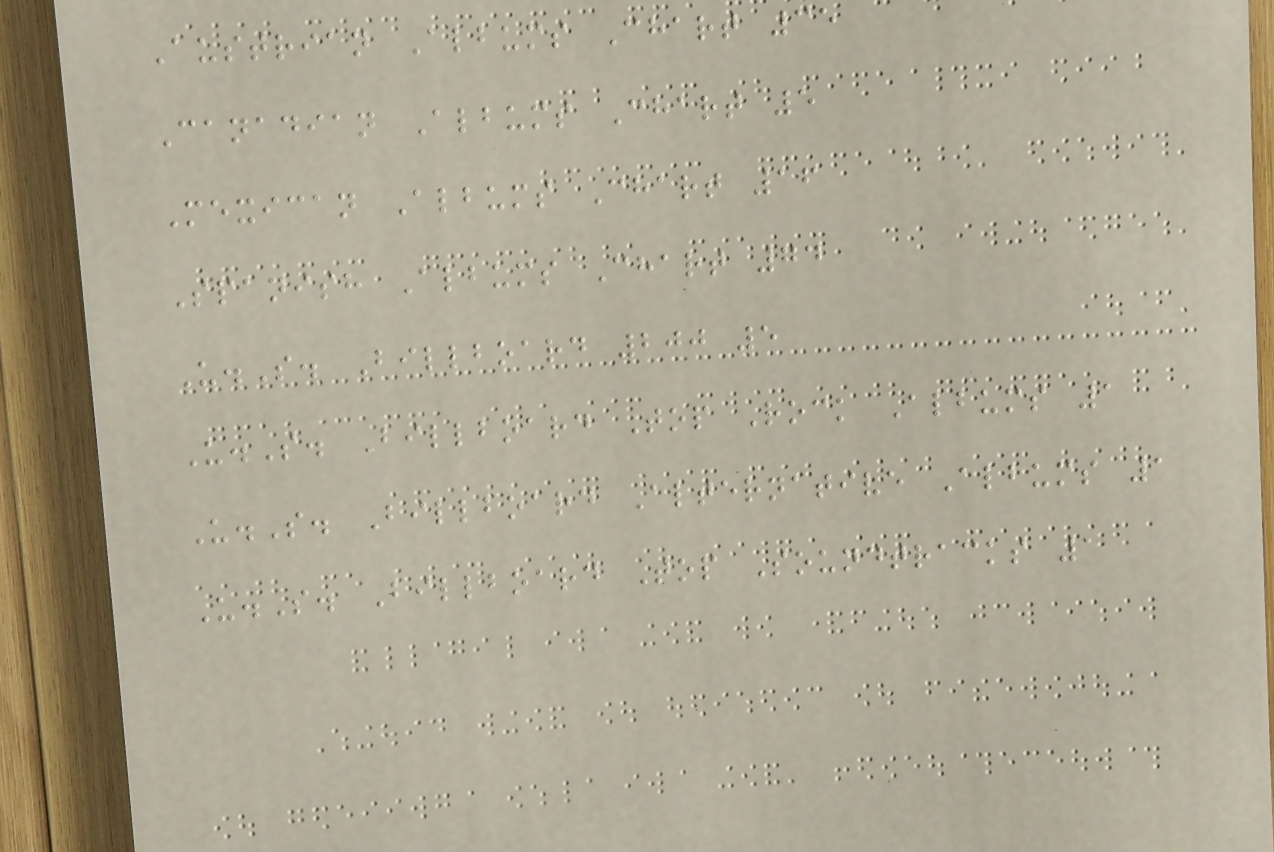Austrian Albums Chart 35
Canadian Albums Chart 5
Mexican Albums Chart 16
Spanish Albums Chart 74
U.S. Billboard 200 5
U.S. Billboard Top Rock Albums 1
U.S. Billboard Alternative Albums 1
U.S. Billboard Top Soundtracks 1
